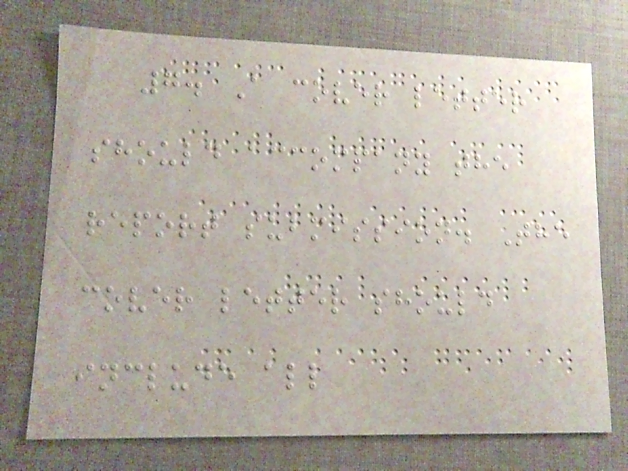7. A cover letter
should accompany the
report submission. The
cover letter should
include all
